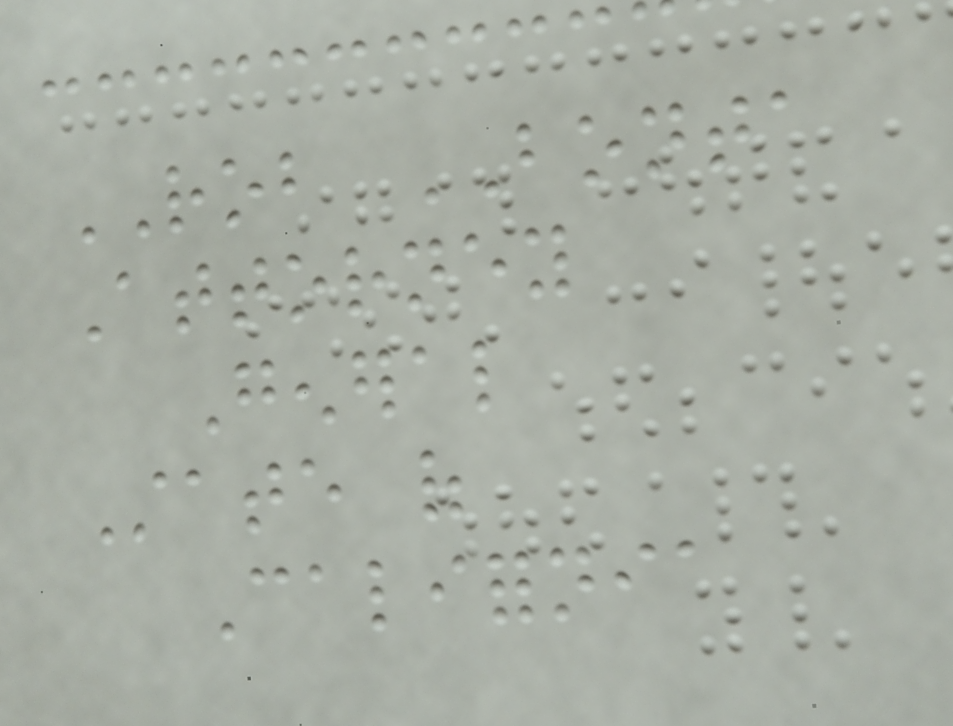ROB BONTA
Attorney
General
State of
California
